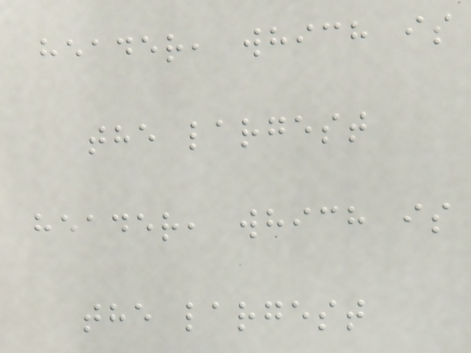header, which is
the largest
header, which is
the largest
